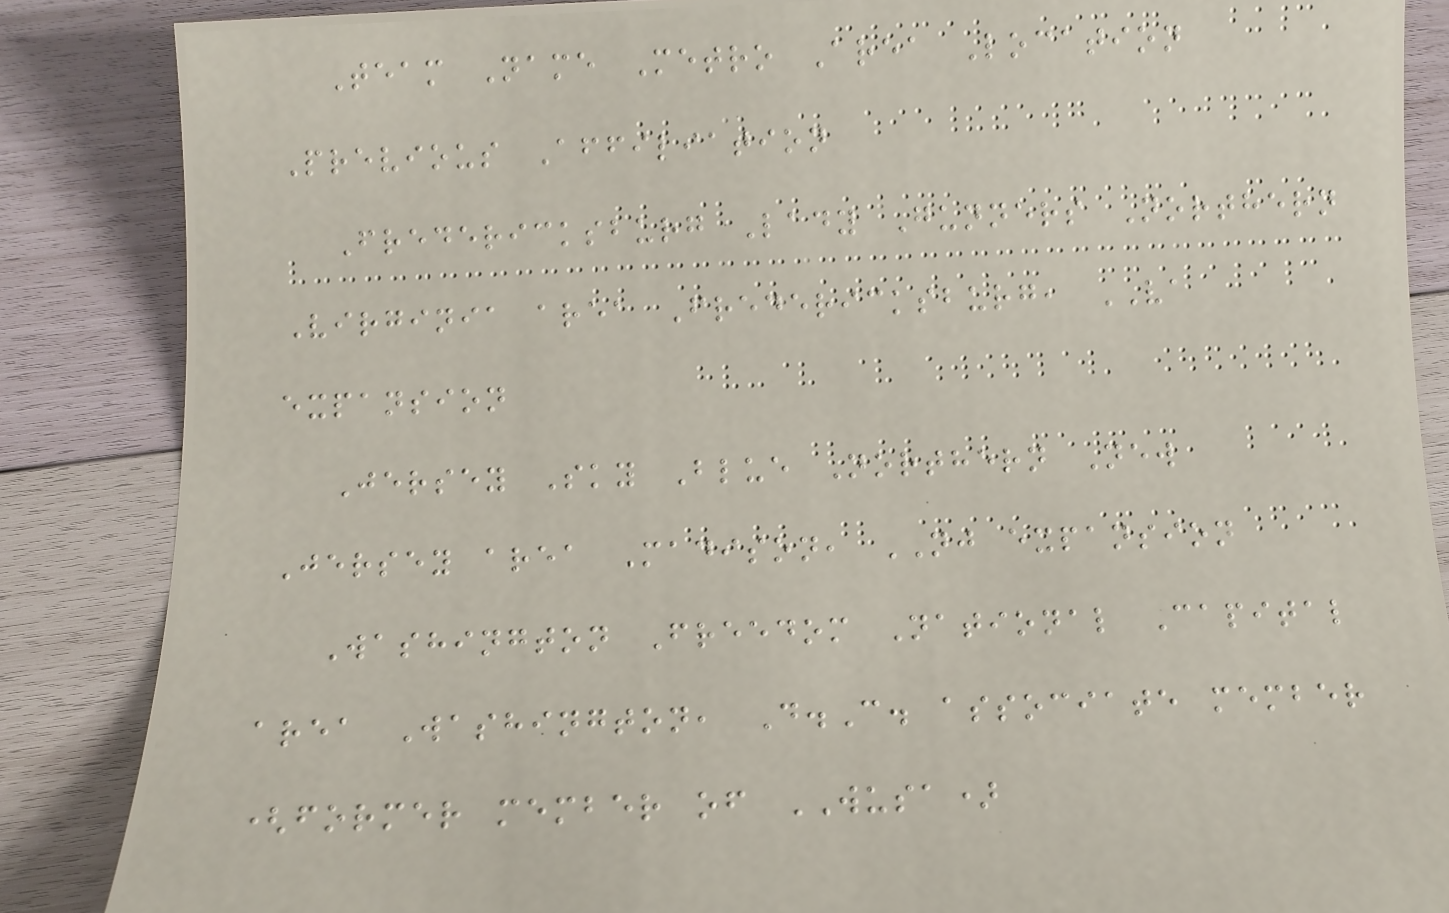Team Name Metro Area Location
Previous Affiliation
Fredericksburg Lady Gunners Northern
Virginia area Fredericksburg, VA
expansion
Jersey Sky Blue Northern New
Jersey area Madison, NJ expansion
Washington Freedom National Capital
area Washington, D.C. associate member
(former member of WUSA)
